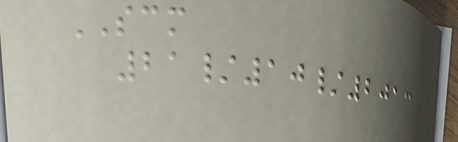SCM
21/10/2013
